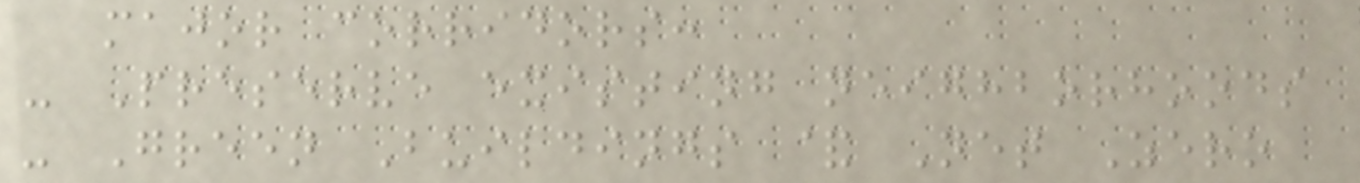major corridors:
- Preserve existing neighborhoods
- Green Buildings & Net Zero
